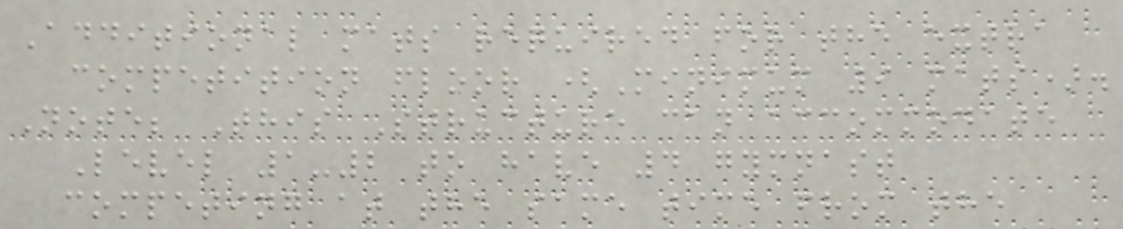Additional mats required for the extra
competition floor (Minimum 9 mats).
Note; This Structure can accommodate
Level 1-2 to have 4 gymnast
competing at the same time from the
